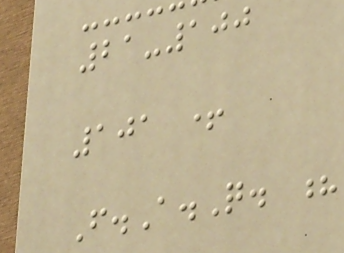21-100
101 +
F.A.Q. ?
